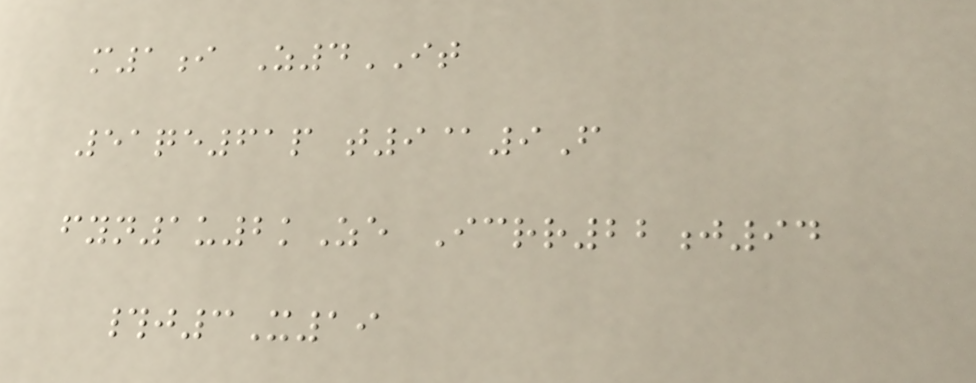m1i Z4IT
51qe61p t9@9F
fyn1u2kZe Icrr22j94
#j3X19
